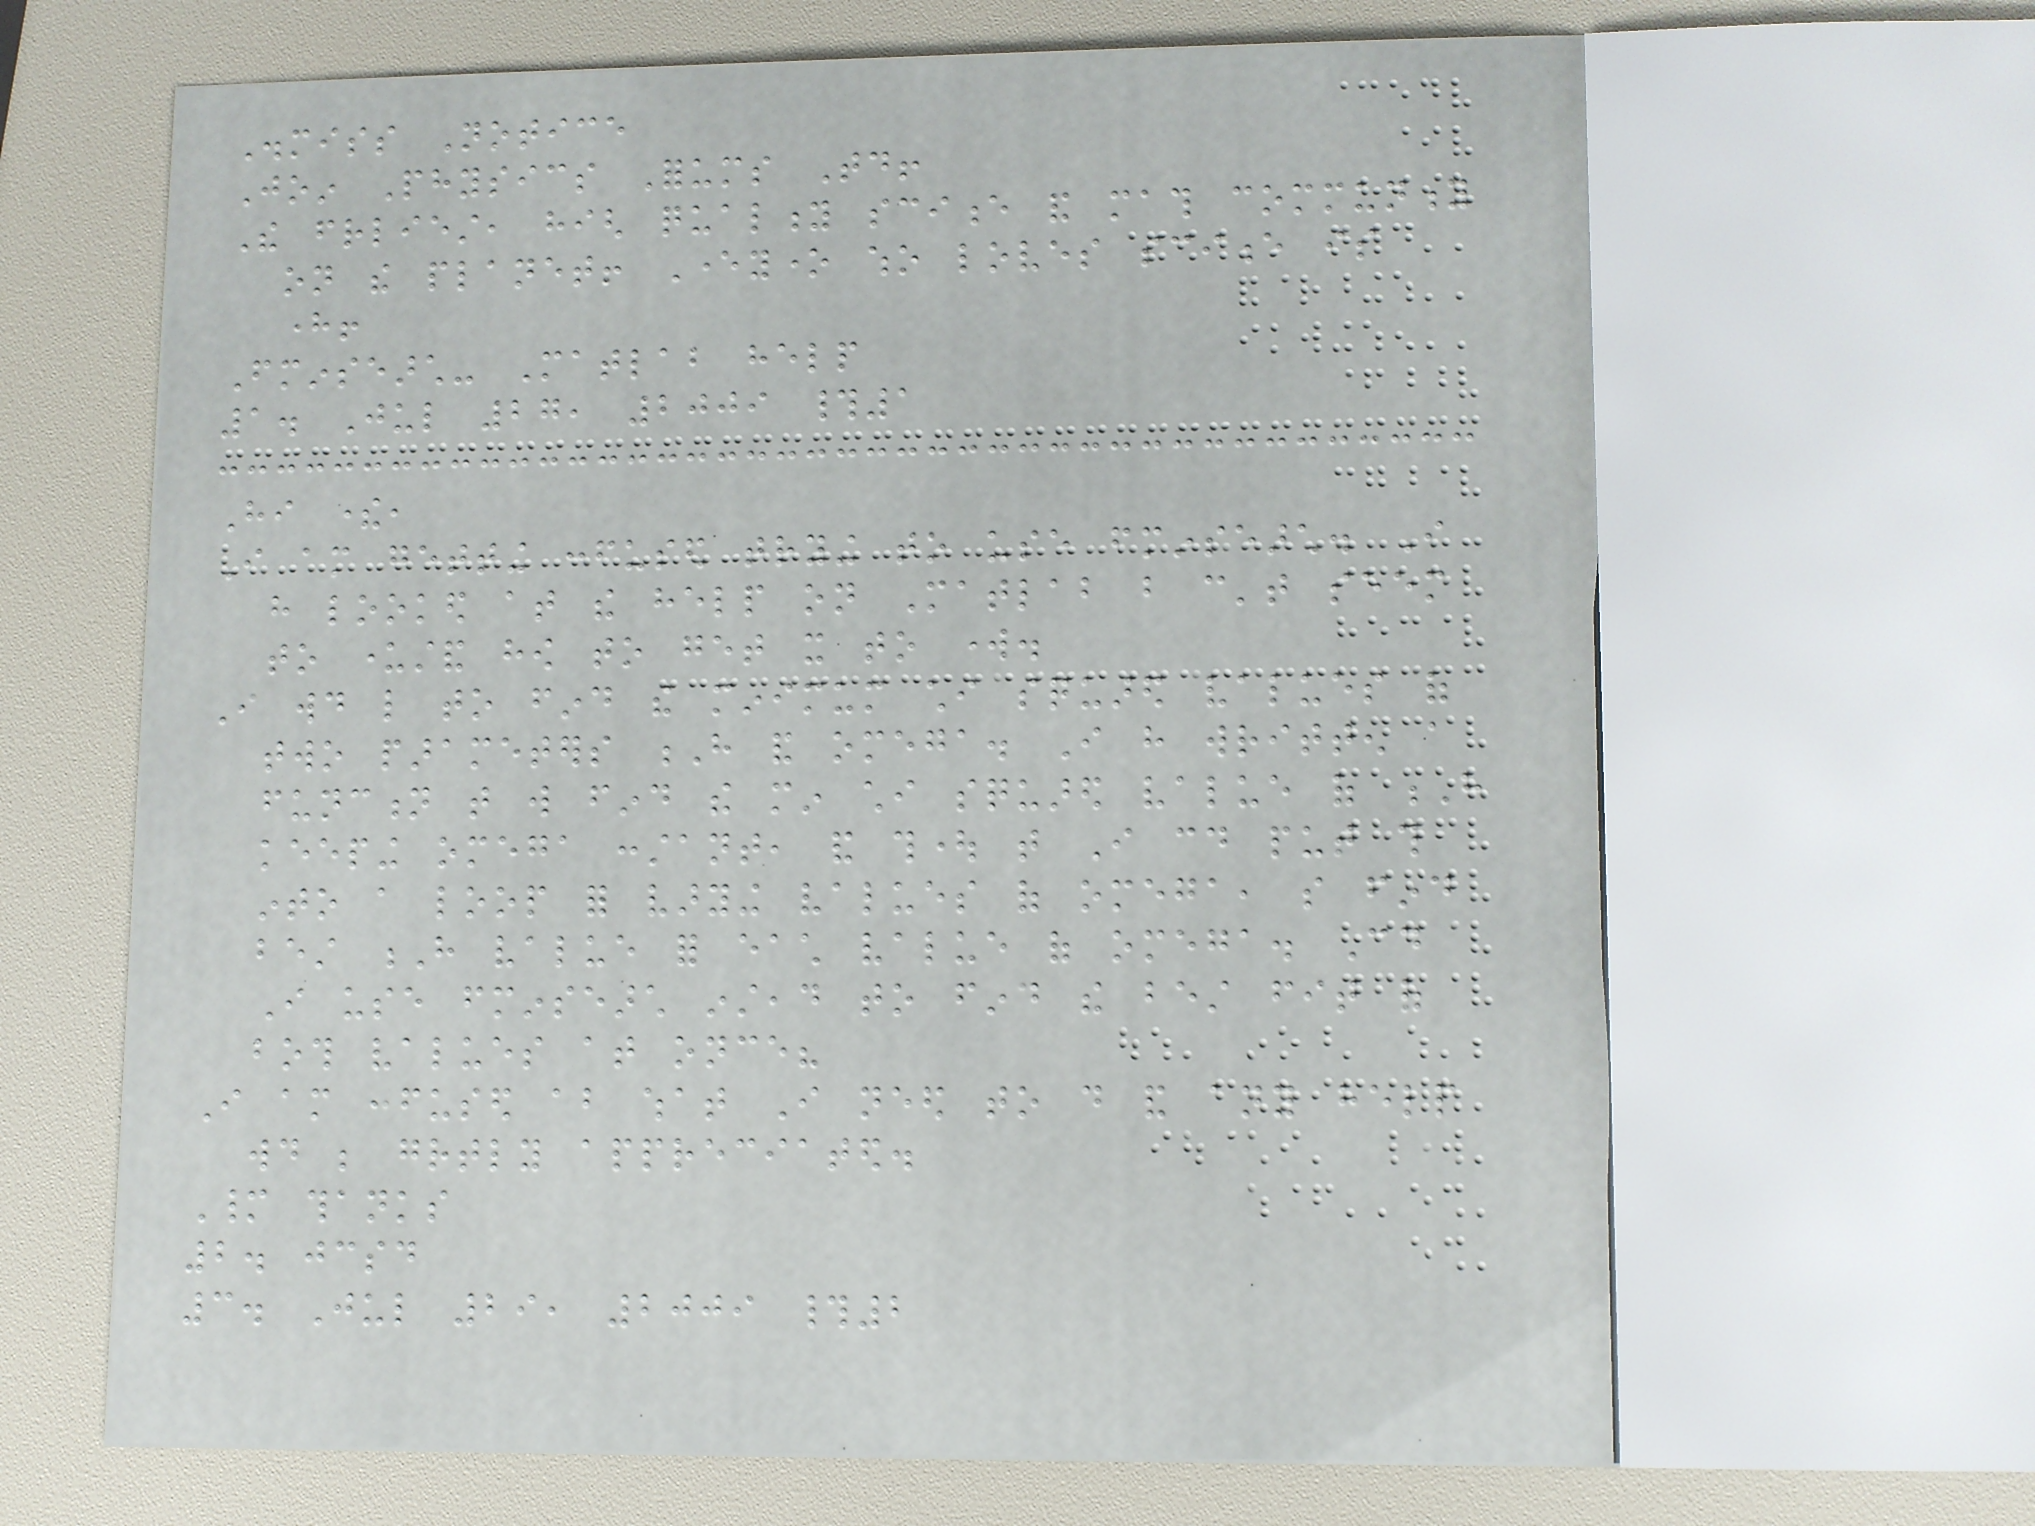Dismiss Notice
Join Physics Forums Today!
The friendliest, high quality science and math community
on the planet! Everyone who loves science is
here!
Fminsearch- Matlab help
1. Jul 27, 2009 #1
Hi there,
I am getting confused trying to use fminsearch. I
have looked at the help on Matlab but can't seem
to understand how to get it to work.
I would like to find the minimum chi squared values of
two parameters H and omega. I have written a
function that will find the min chi squared value of H
keeping omega constant, and thought that I could put this
into a loop for varying values of omega, so find
best H value for each value of omega. Could
I use fminsearch instead to find the best fit of
both values at once?
I am confused about what I need to do and any help
would be greatly appreciated.
Many thanks
2. jcsd
3. Jul 29, 2009 #2
